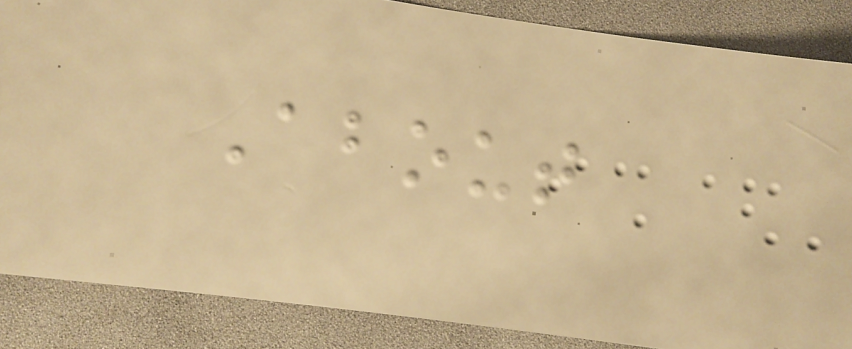About
